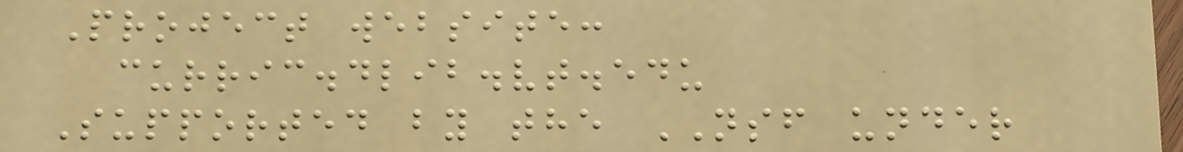Project website:
curric.dlib.vt.edu
Supported by the NSF under
